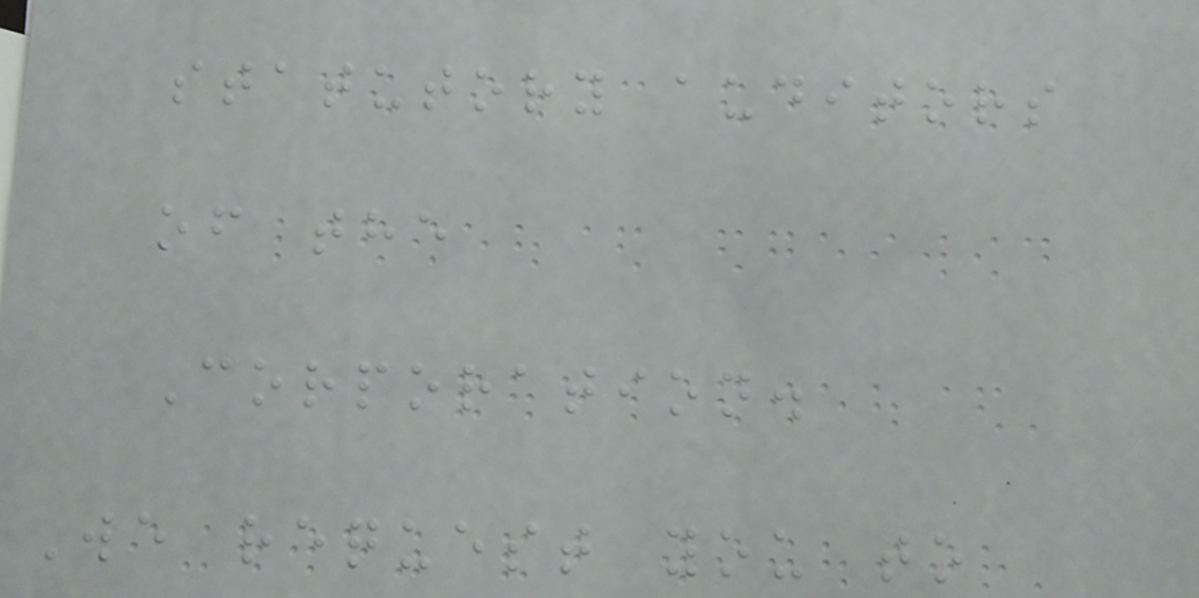statutory auditors
of the
Corporation.
We request you to
